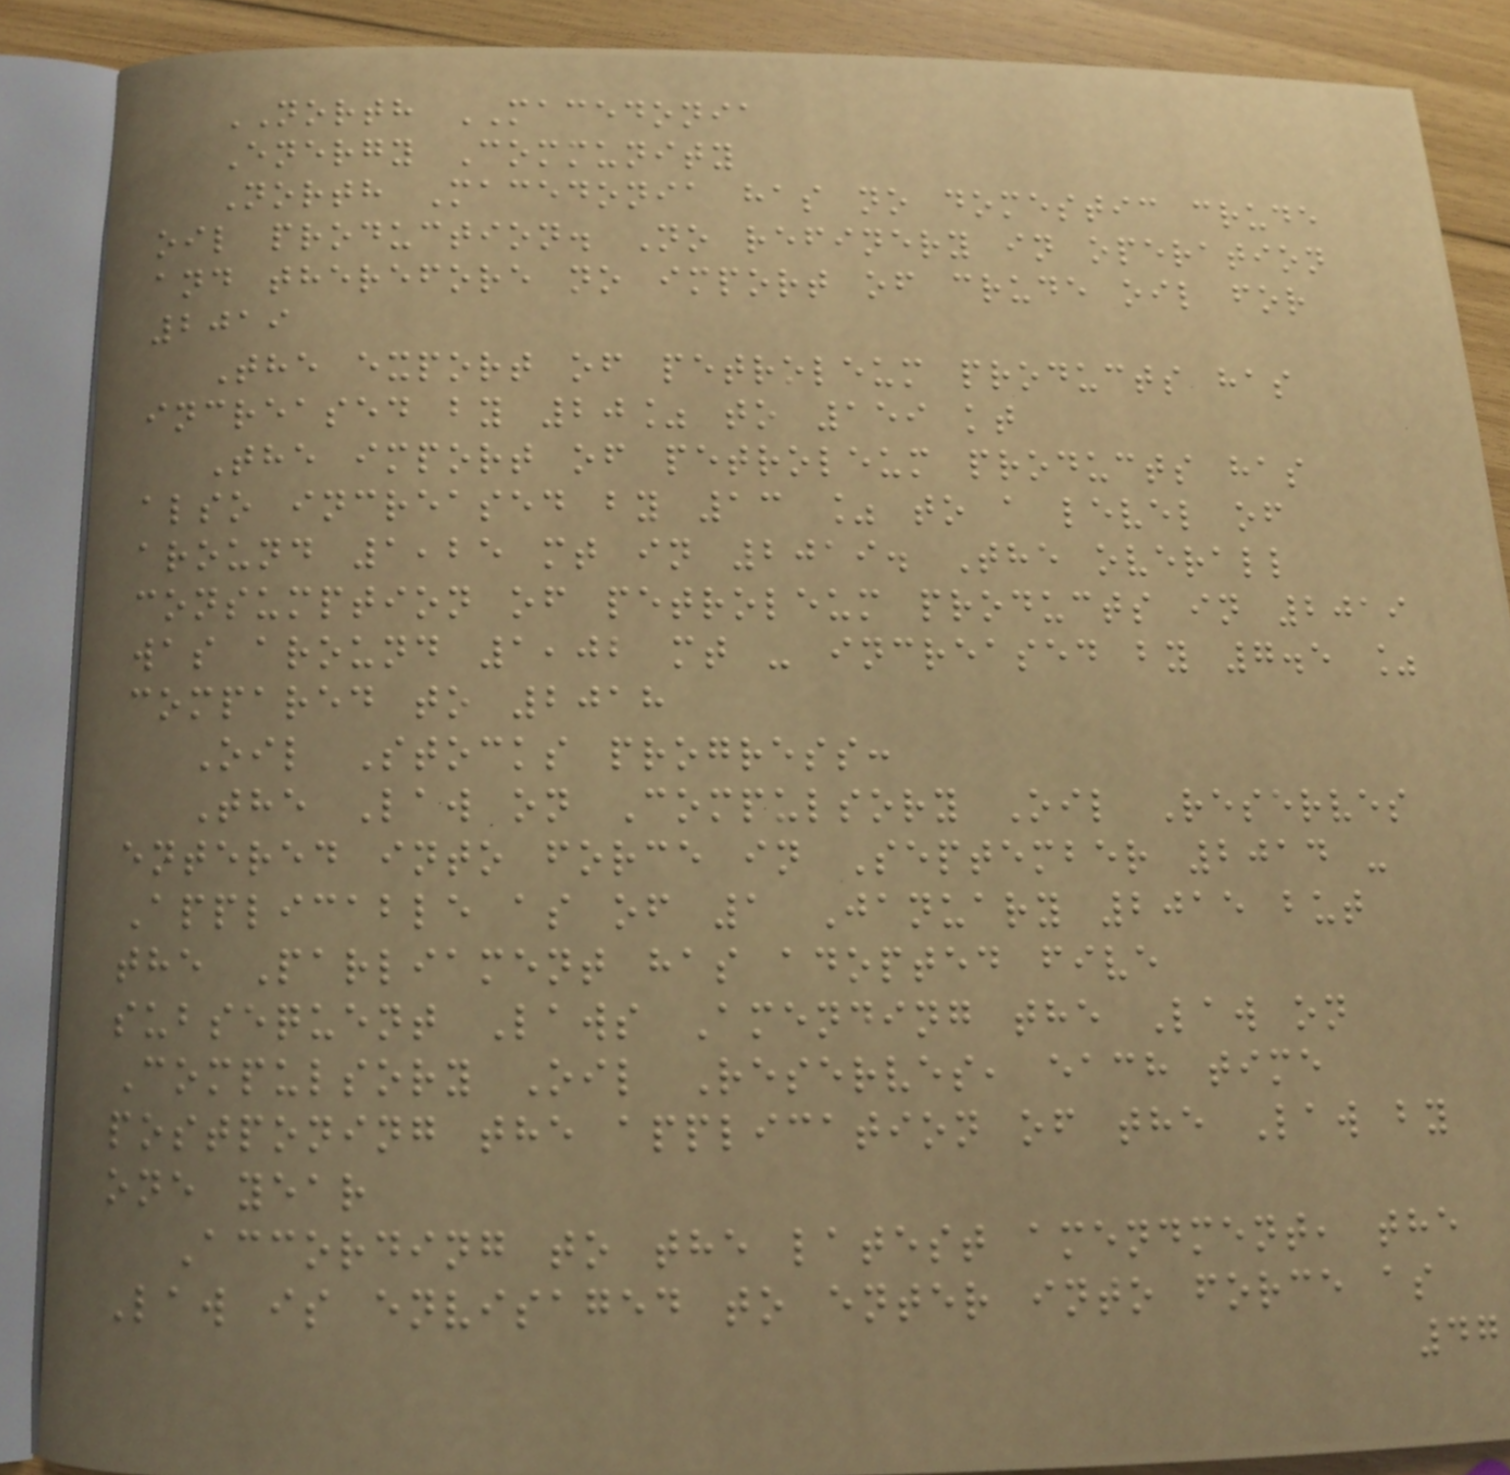NORTH MACEDONIA
Energy Community
North Macedonia has no domestic crude
oil production. No refinery in operation
and therefore no import of crude oil for
2019
The export of petroleum products has
increased by 20% to 159 kt
The import of petroleum products has
also increased by 13 % to a level of
around 1,25 mt in 2019. The overall
consumption of petroleum products in 2019
was around 1,02 mt - increased by 7.5 %
compared to 2018
Oil Stocks progress:
The Law on Compulsory Oil Reserves
entered into force in September 2014 -
Applicable as of 1 January 2015 but
the Parliament has adopted five
subsequent Laws Amending the Law on
Compulsory Oil Reserves, each time
postponing the application of the Law by
one year
According to the latest amendment, the
Law is envisaged to enter into force as
47
